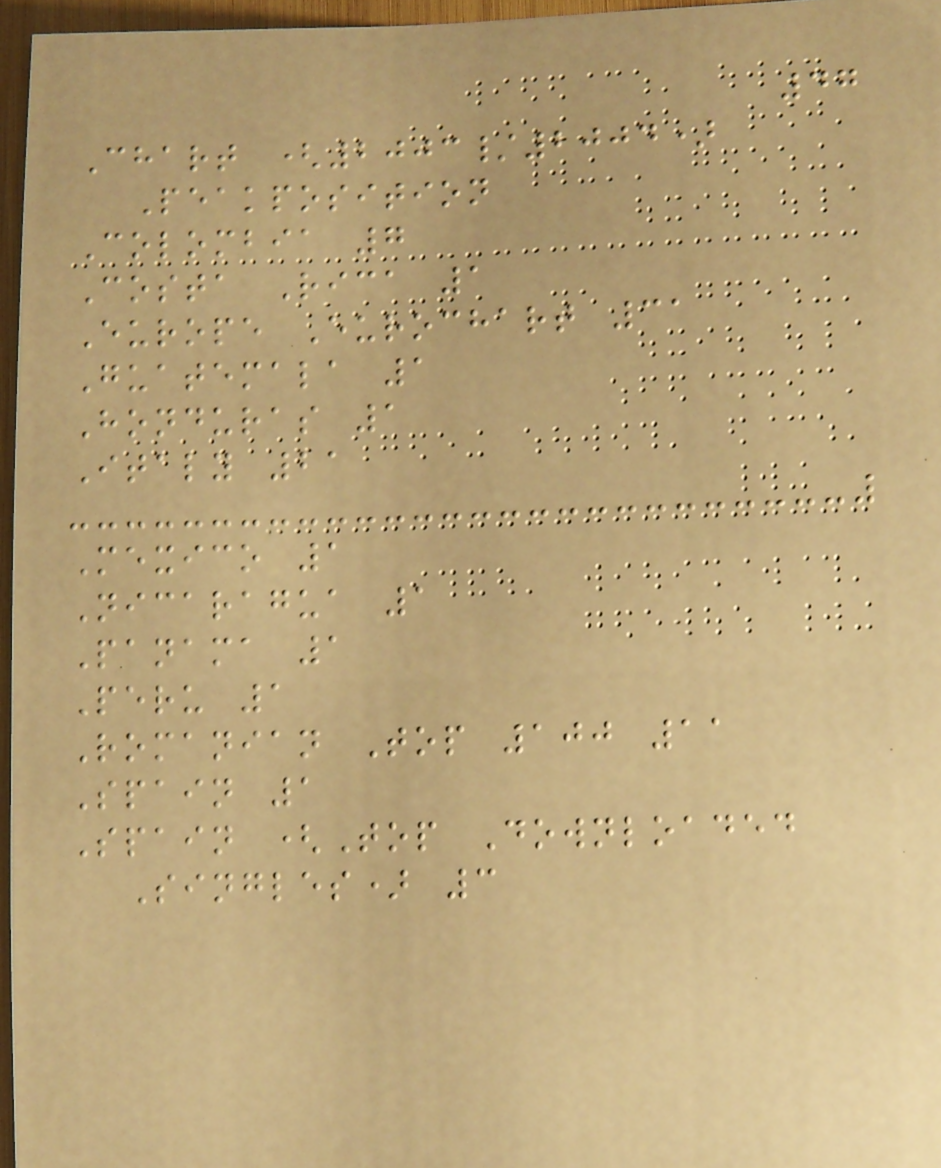47
Chart (2003/2004)
Peakposition
Colombia 7
Costa Rica 1
Europe Eurochart 31
Guatemala 1
Honduras 1
Italy 21
Mexico 1
Nicaragua 1
Panama 1
Peru 1
Romanian Top 100 11
Spain 1
Spain (Top Downloaded
Singles) 3
